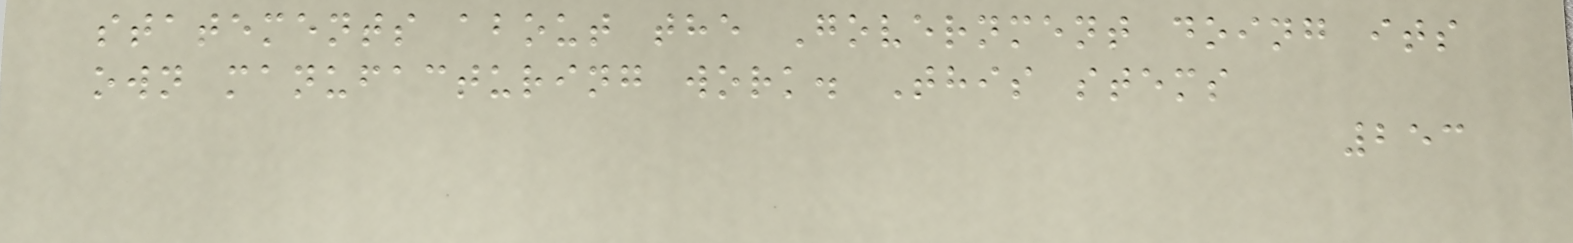statements about the Government doing its
own manufacturing work. This stems
253
